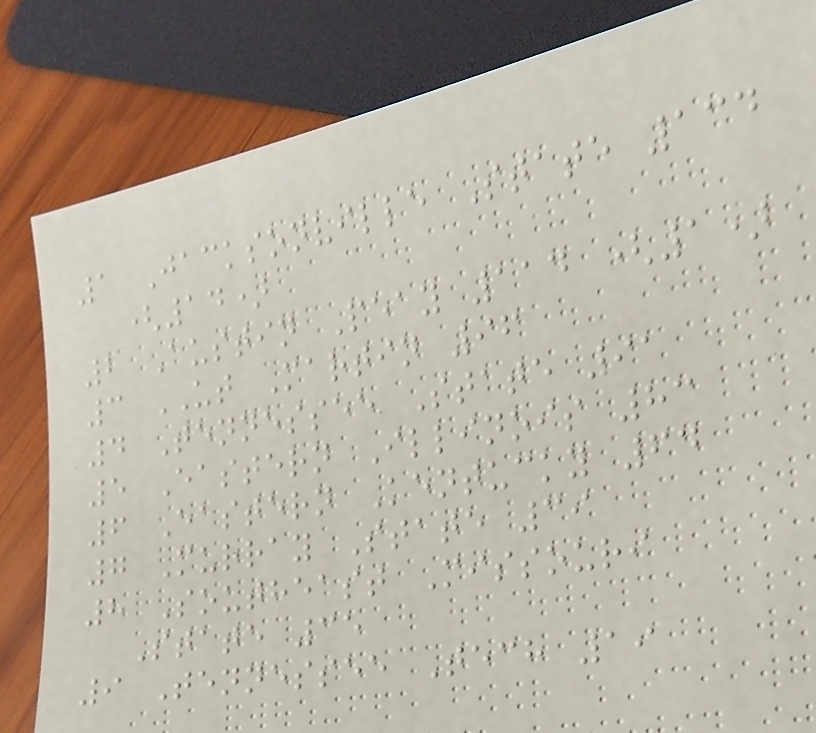1 Jacksonville State 134
(14)
2 Austin Peay 114 (1)
3 UT Martin 96
4 Tennessee State 91
5 Eastern Illinois 83
6 Eastern Kentucky 64
7 Murray State 39
8 Southeast Missouri
State 35
9 Tennessee Tech 19
